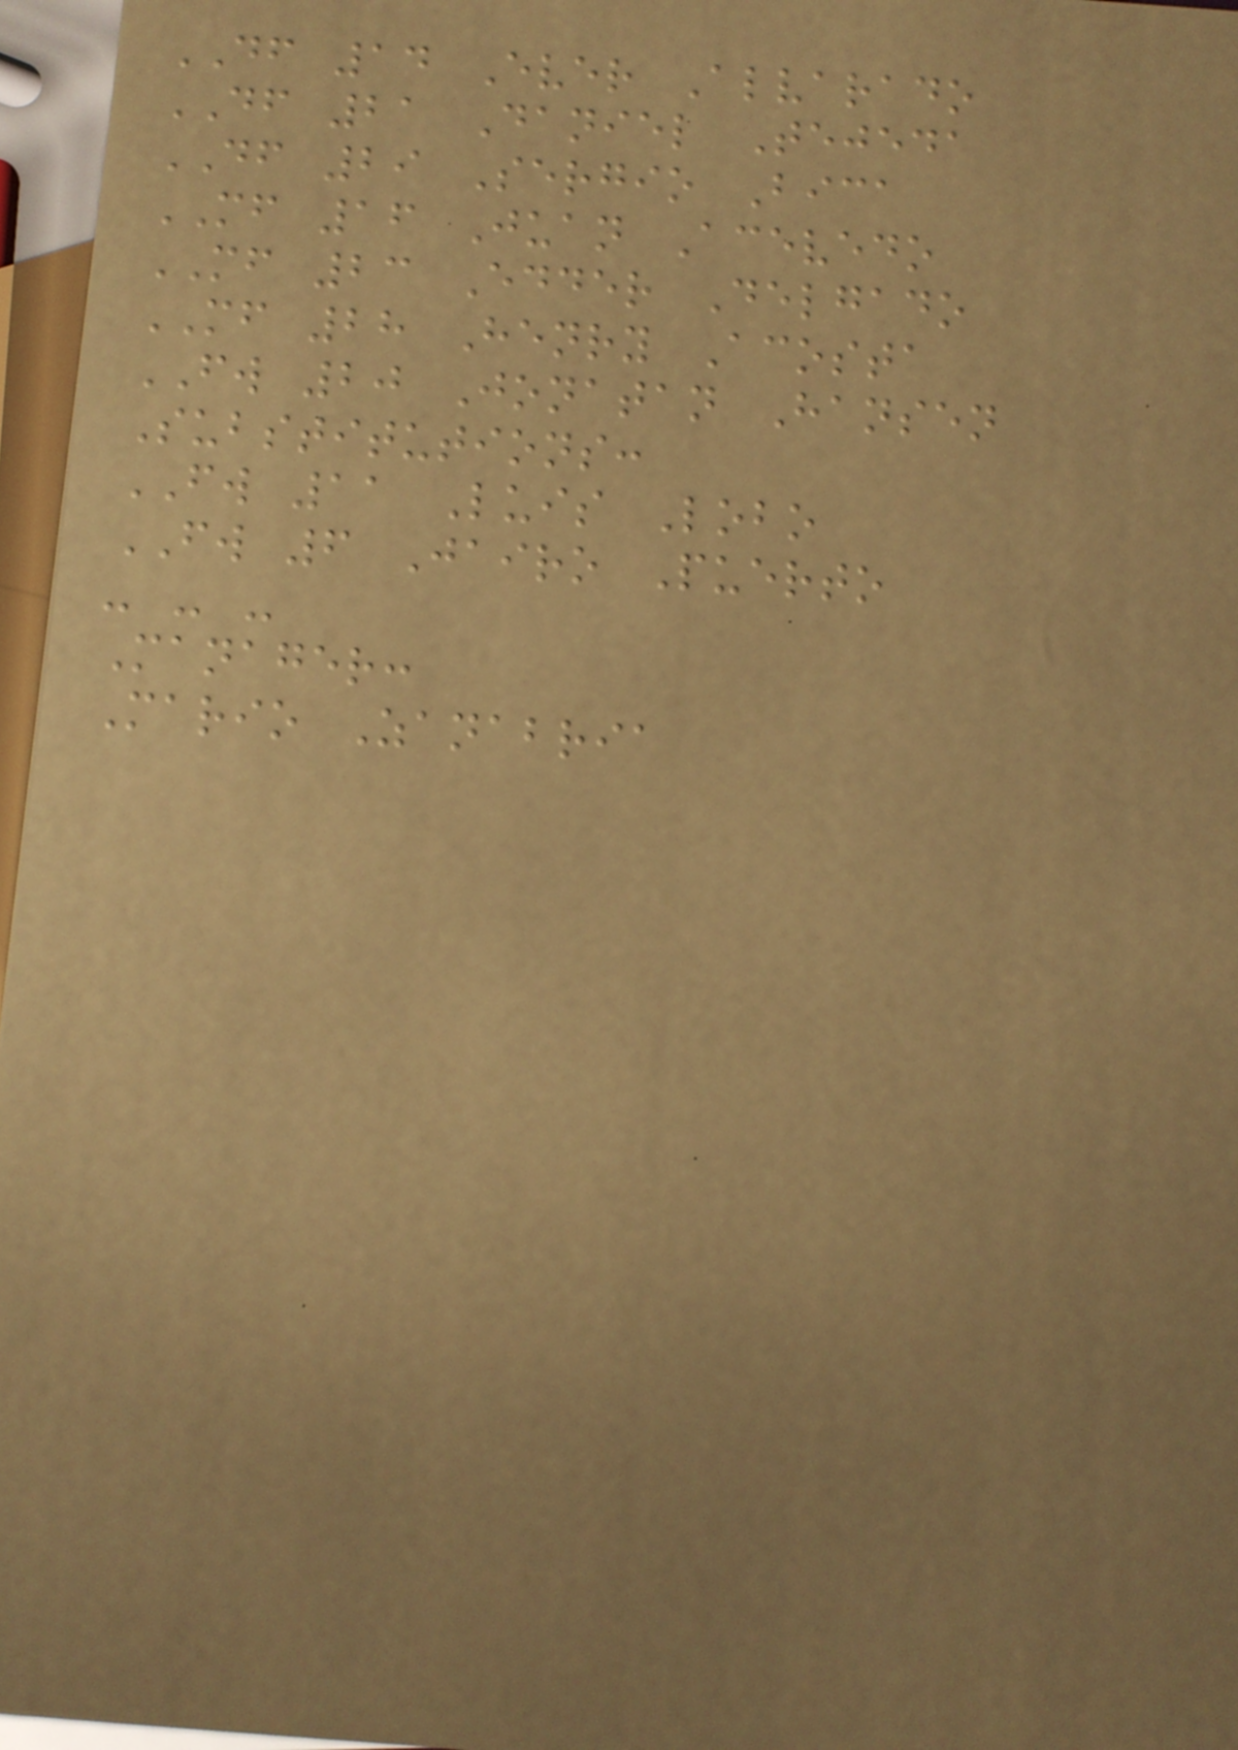DF 14 Ever Alvarado
DF 21 Daniel Tejeda
DF 29 Sergio Bica
MF 16 Juan Acevedo
MF 23 Edder Delgado
MF 28 Henry Acosta
FW 20 Jonatan Hansen
Substitutions:
FW 11 Luis Lobo
FW 6 Jairo Puerto
- - -
Manager:
Mario Zanabria
